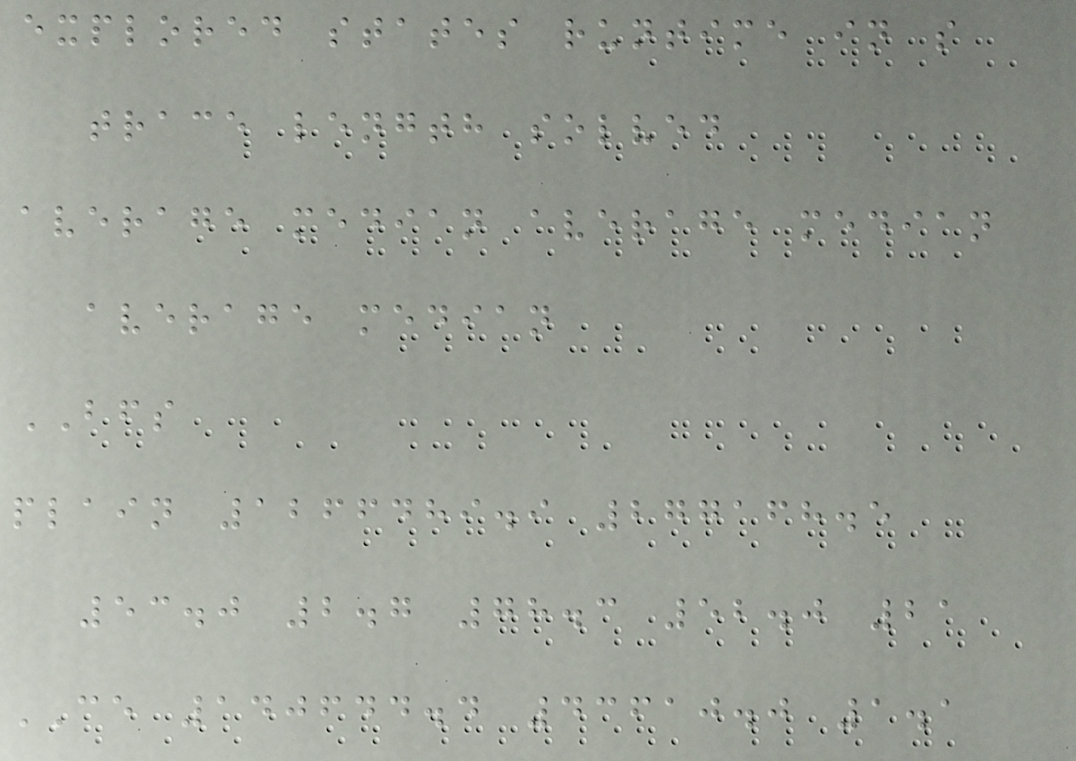explored states runtime in s
trace length solved
average median average median
average median
BFS
plain 1266489.9 277168.5
53.0 2.7 78.3 52.0 21
CE 140644.4 43610.0 1.1
